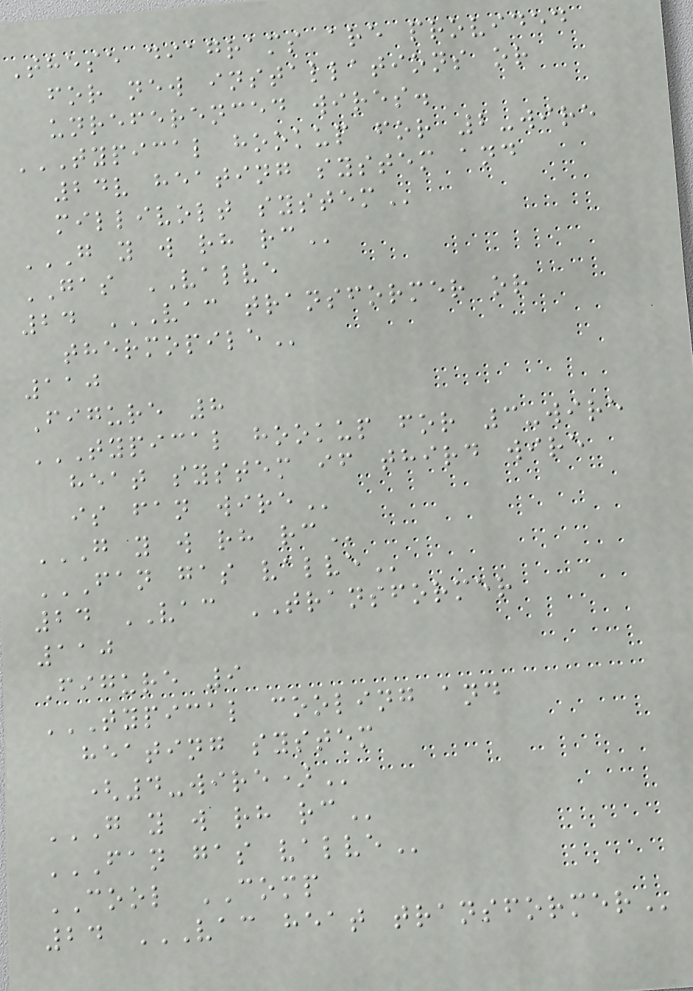These diagrams are provided
for new installations or
unreferenced wires.
TYPICAL HOOKUP FOR 2-WIRE
24V HEATING SYSTEM AND
MILLIVOLT SYSTEM
G Y W RH RC
GAS VALVE
24 VAC TRANSFORMER OR
THERMOPILE
110
Figure 8
TYPICAL HOOKUP FOR 3-WIRE
HEAT SYSTEM IF THIRD WIRE
IS FAN WIRE
G Y W RH RC
FAN GAS VALVE
24 VAC TRANSFORMER
110
Figure 9
TYPICAL COOLING AND
HEATING SYSTEM
(4-WIRE)
G Y W RH RC
FAN GAS VALVE
COOL COMP
24 VAC HEAT TRANSFORMER
